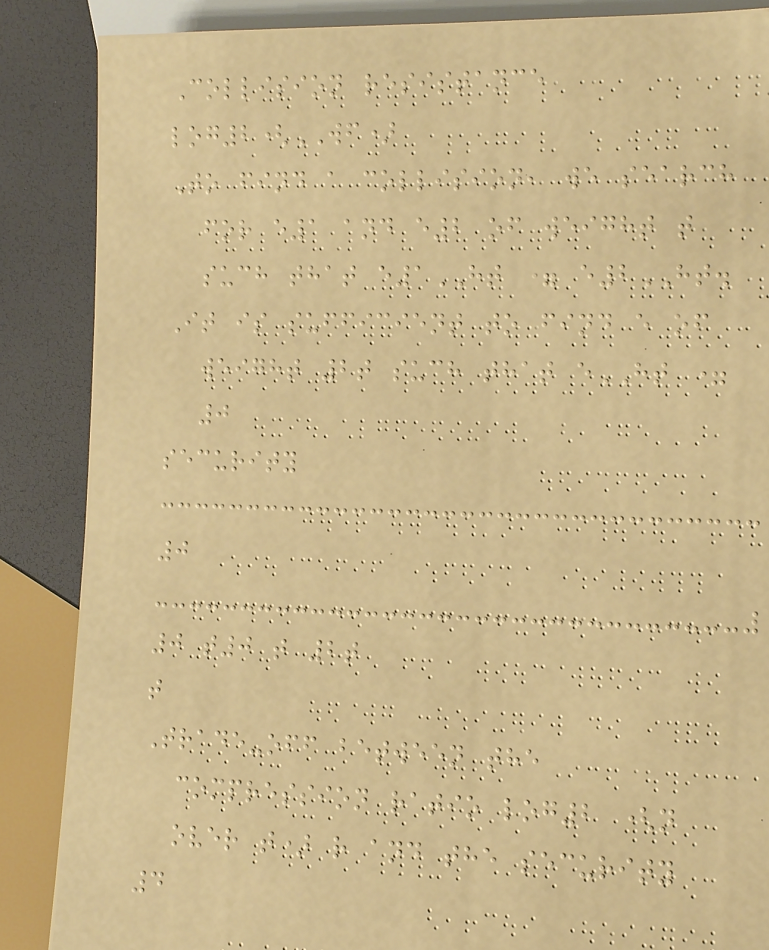Collision resistance
log2(WF)
To find a collision, we search
for e1 and e2 of weight t
such that e1HT = e2HT.
It is sufficient to find e of
weight 2t such that eHT =
0
security
0
0 t0 t 2t
t
Trade-off between the
compression ratio log2 (n
over t) r and the security
4
